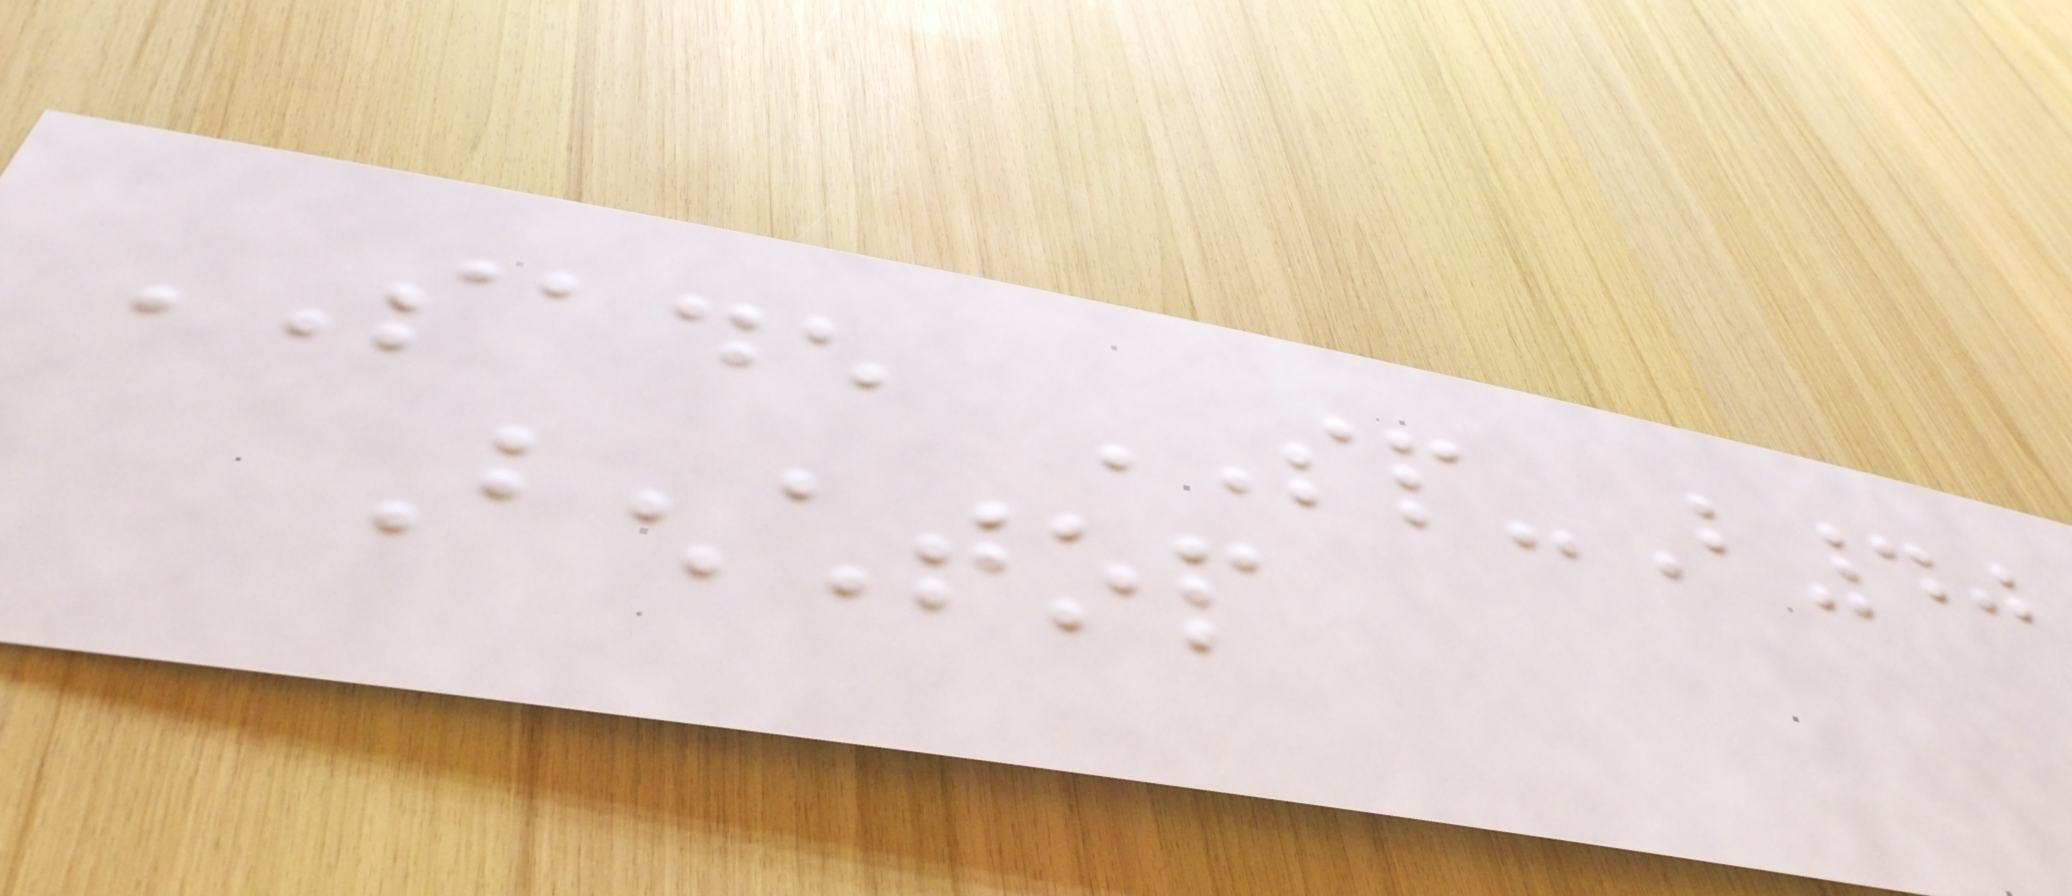SADE SP-B40
Benchtop
